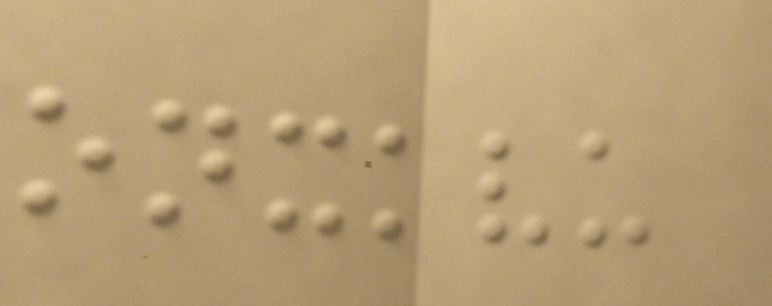onxkvu
